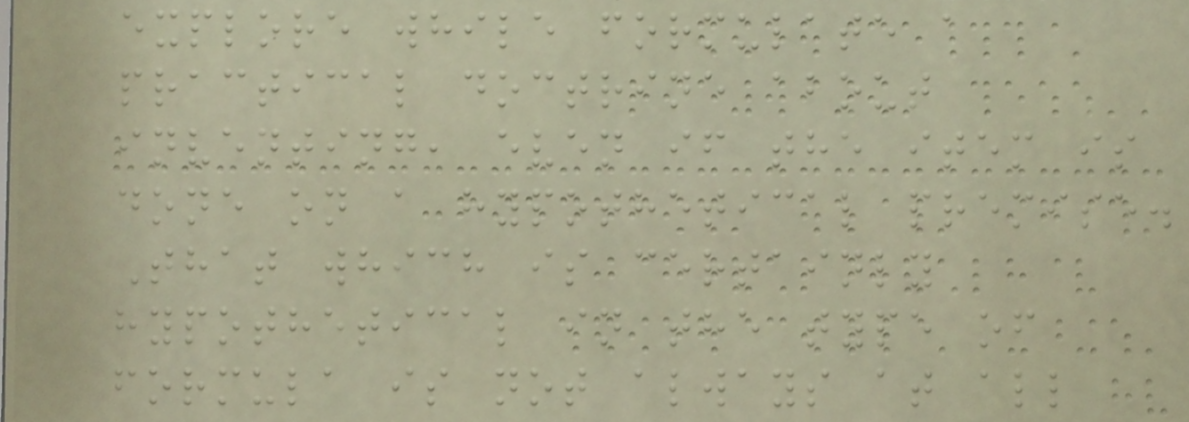explore while formulate a
practical doctrine about
inventing, even if the item is
done on a hypothetical premise.
That which is certainly
hypothetical in the type of
formula is not always at all
